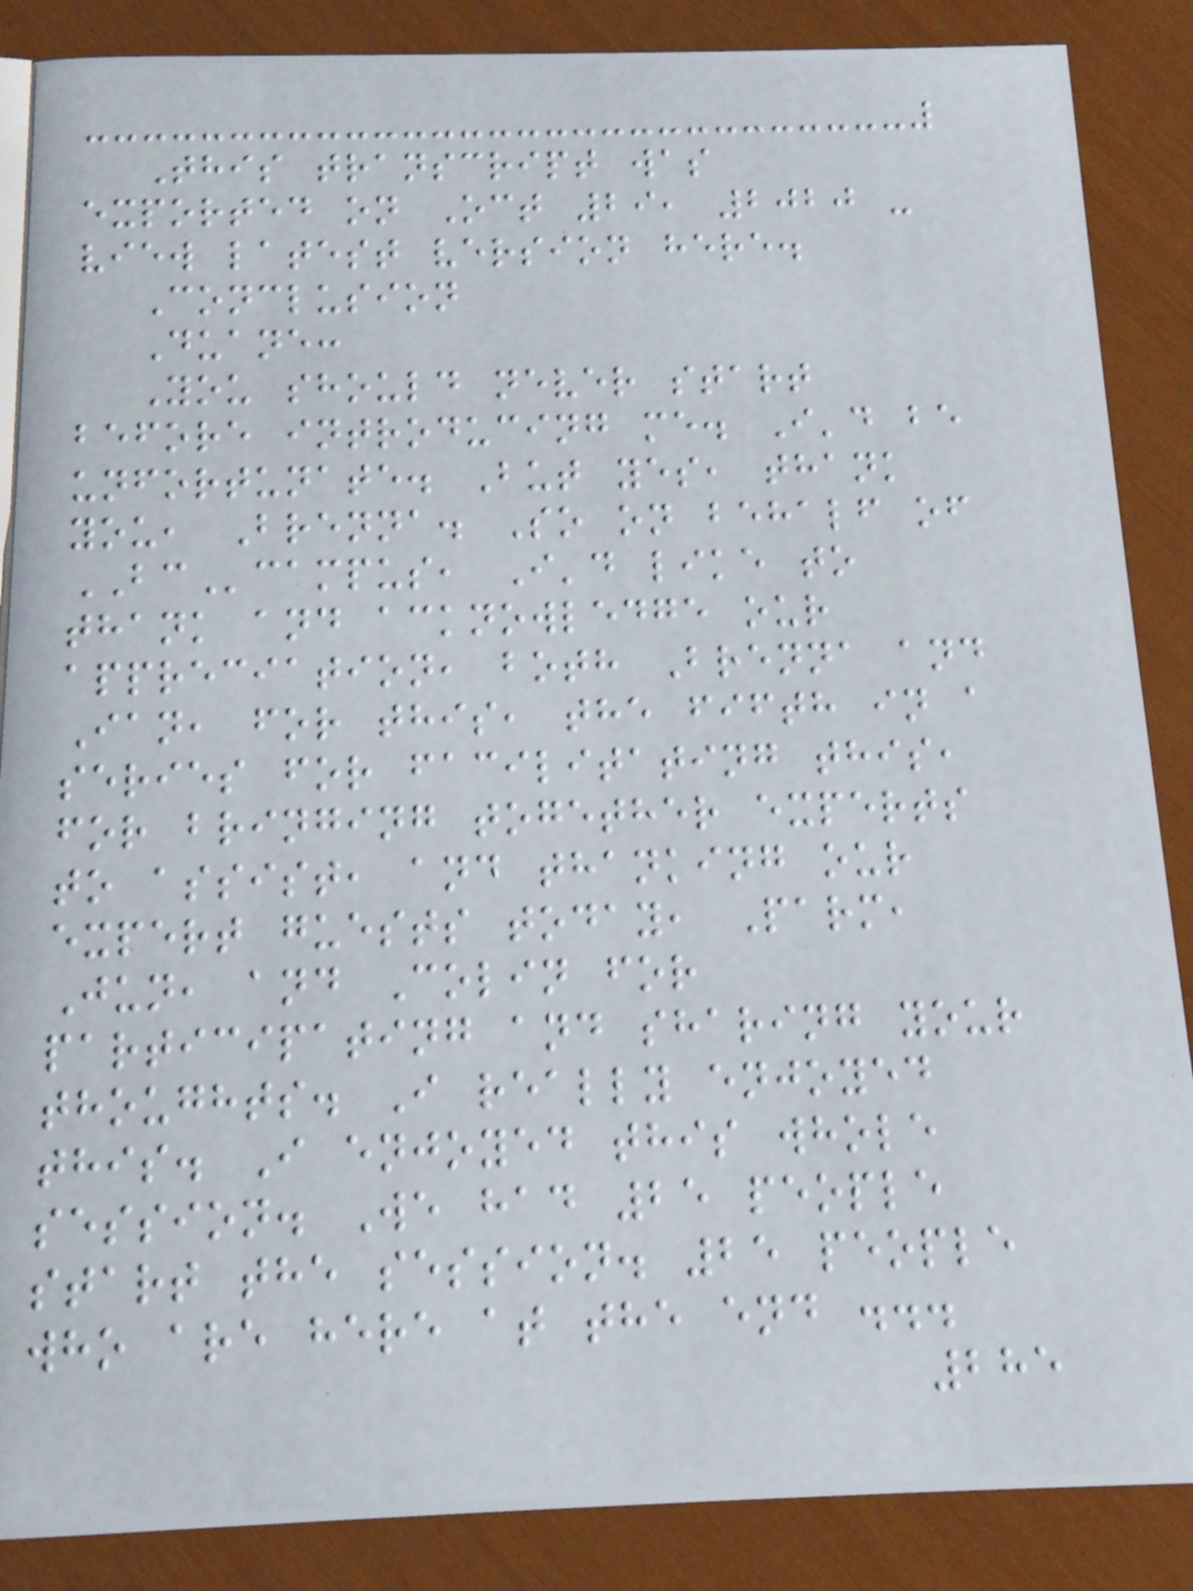This transcript was
exported on Oct 29, 2020 -
view latest version here.
Conclusion
Duane:
You should never start
before introducing me. I'd be
unfortunate. But yes, thank
you, Brenna. So on behalf of
BCcampus, I'd like to
thank and acknowledge our
appreciation, both Brenna and
Ian, for this, the fifth in a
series for facilitating this,
for bringing together experts
to assist, and thanking our
expert guests today, Parm,
Jun, and Colin for
participating and sharing your
thoughts. I really enjoyed
this. I enjoyed this whole
session. We had 25 people
start the session. 25 people
who are here at the end ...
285
